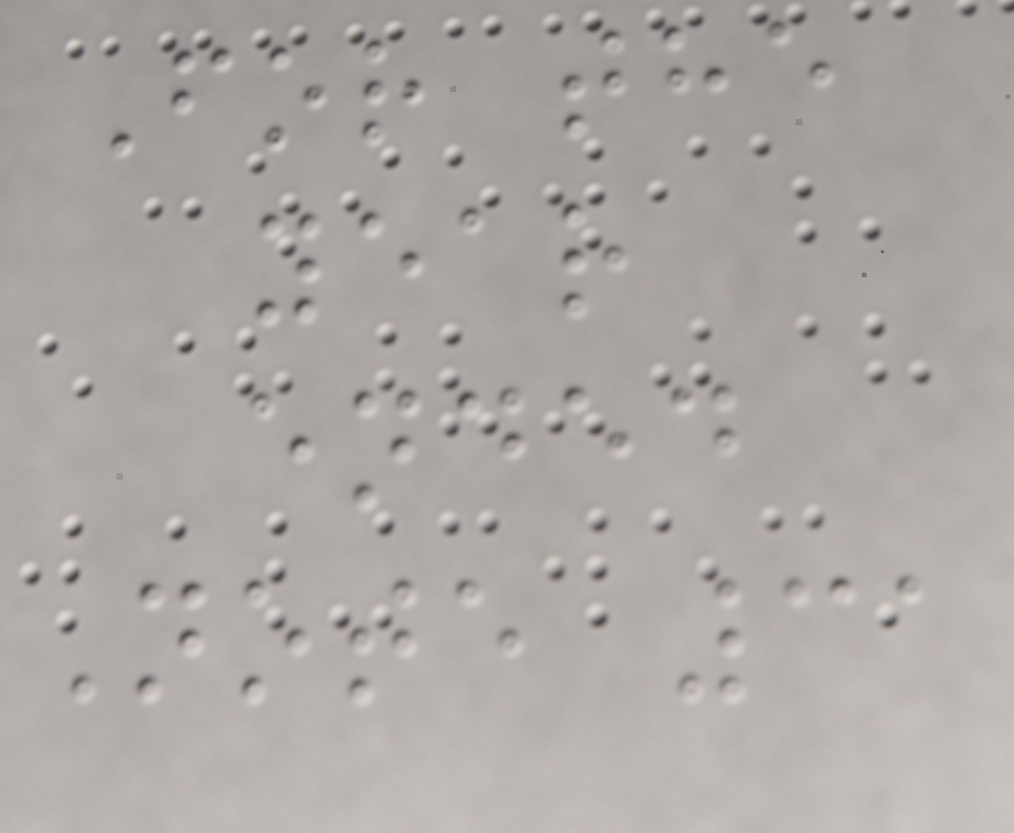For the
year
ended
Note 31
